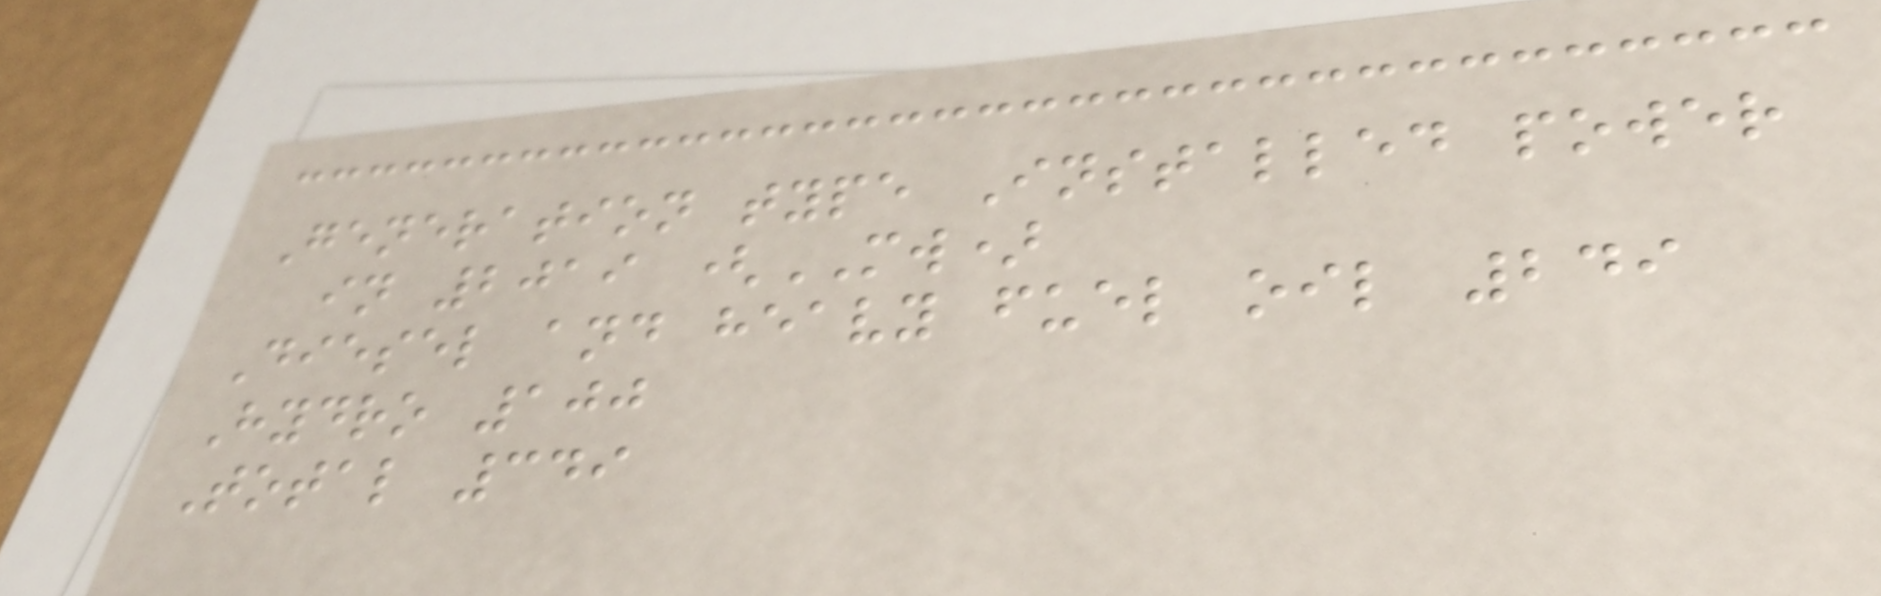Generation type Installed power
in 2019 (MW)
Diesel and heavy fuel oil 249
Hydro 100
Total 349
